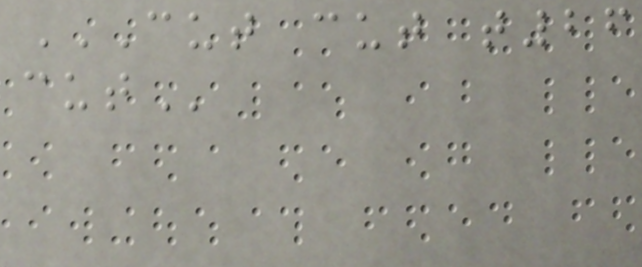CUT CUT T26
CUT
